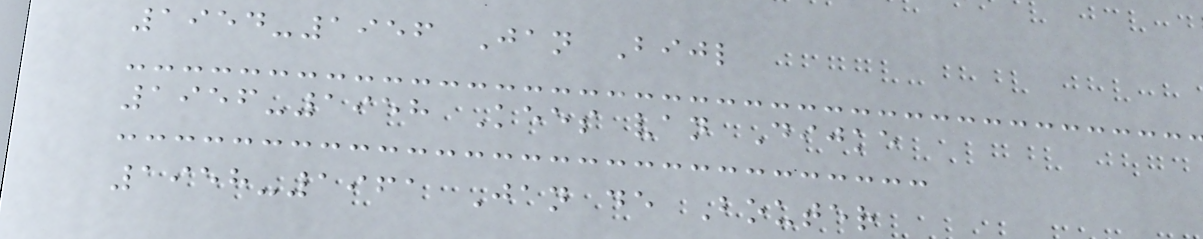1954-1956 Jan Bijl
1956-1958 Kees van Dijke
1958-1961 Jan de Bouter
